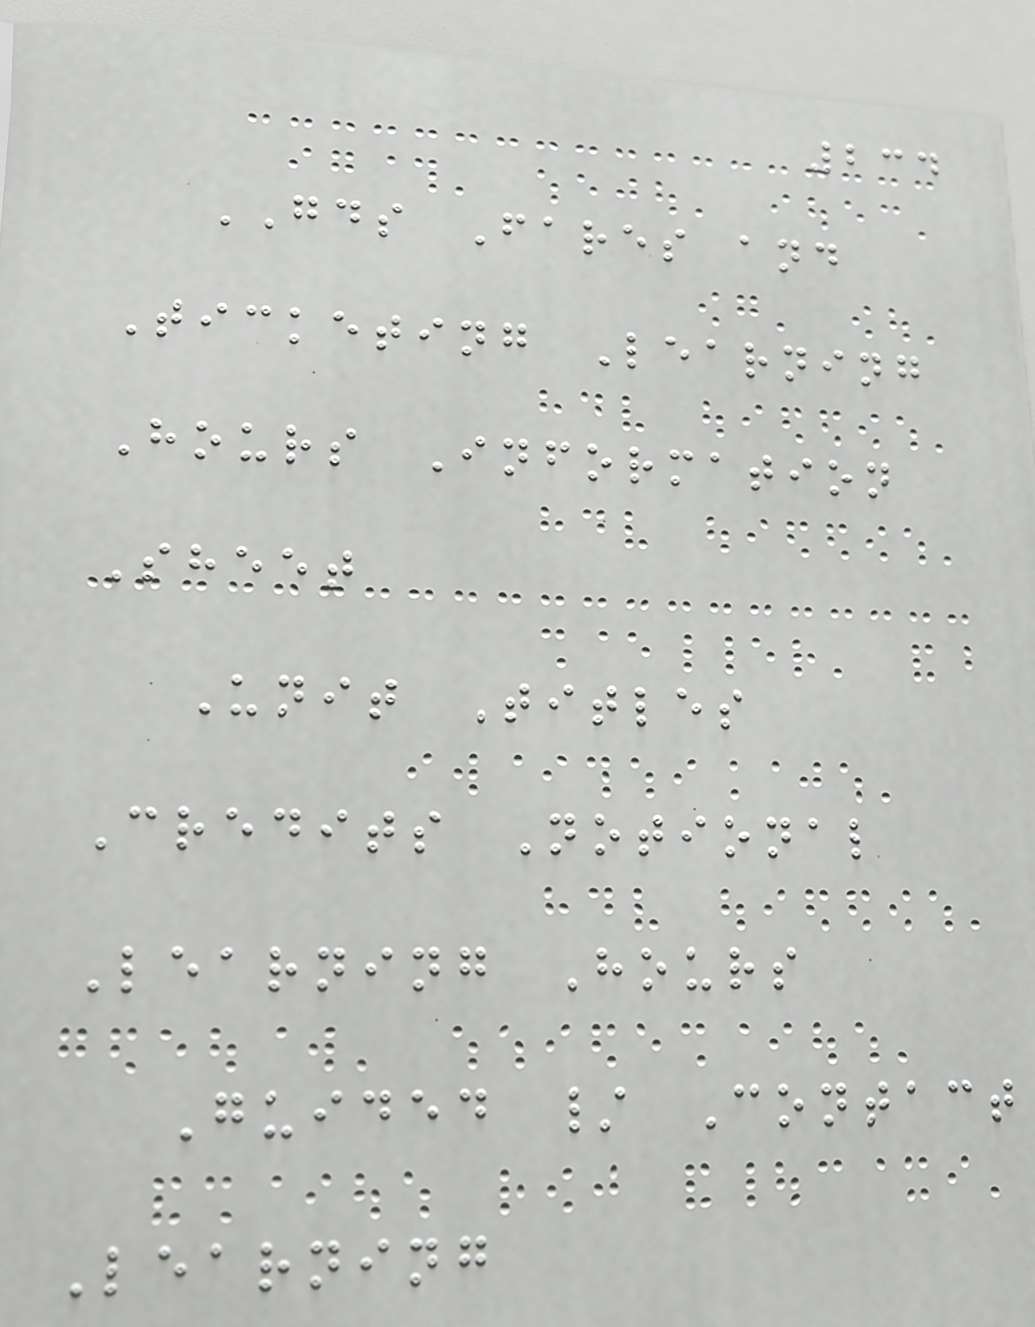234
GDS Fares and
Ticketing Learning
Hours Information
Sheet
Unit Titles
Credits Notional
Learning Hours
Guided / Contact
Learning
